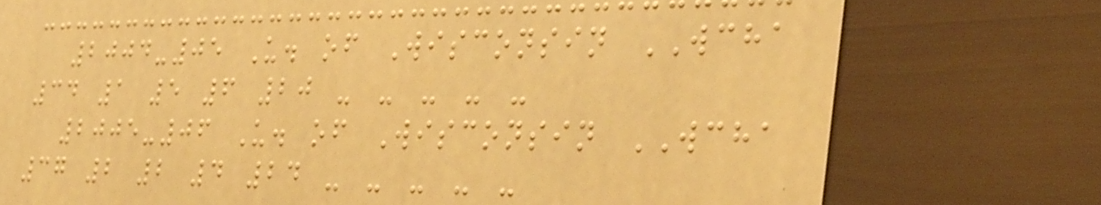2004-05 U. of Wisconsin WCHA
34 1 5 6 20 - - - - -
2005-06 U. of Wisconsin WCHA
37 2 2 4 24 - - - - -
